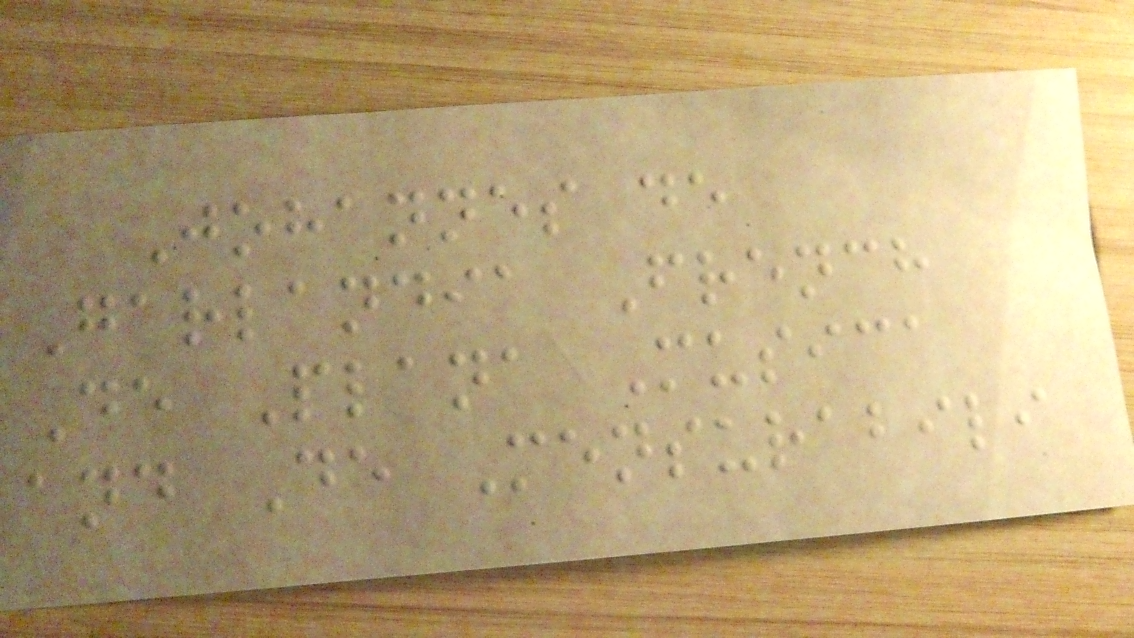Johannes de
Garlandia French
De Plana Musica
and De Mensurabili
